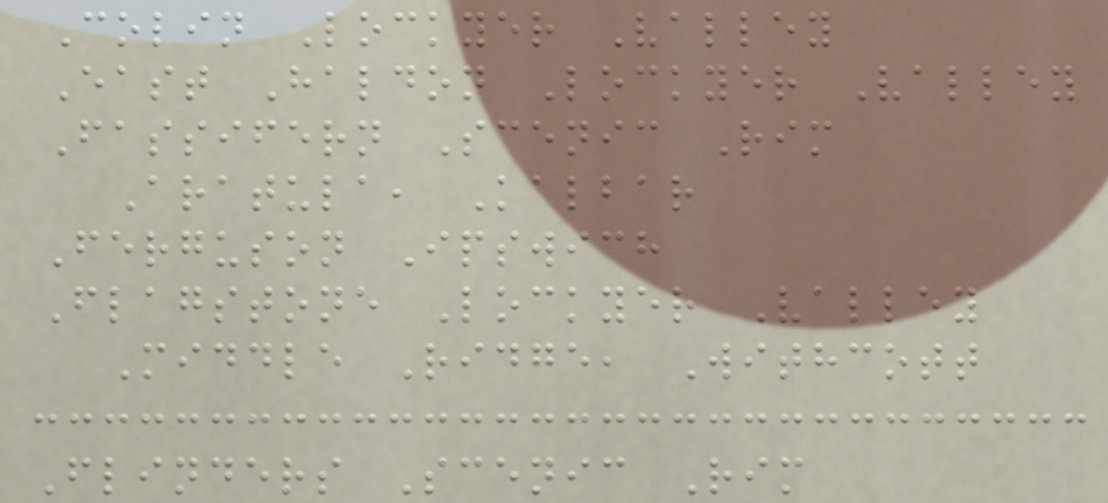Colin Lockyer Valley
East Haldon Lockyer Valley
Fassifern Scenic Rim
Aratula, Kalbar
Ferguson Ipswich
Flagstone Lockyer Valley
Middle Ridge, Withcott
Flinders Scenic Rim
